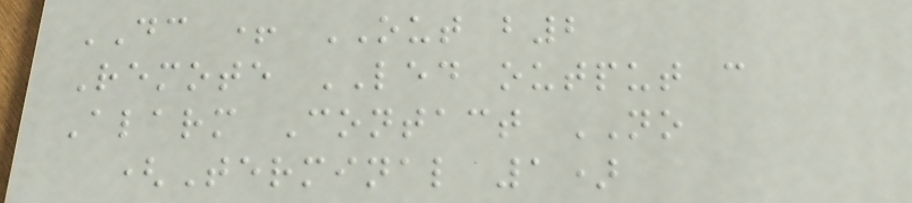DC + OUT b2
Remote LED output c
Alarm Contact NO
(Terminal 1)
